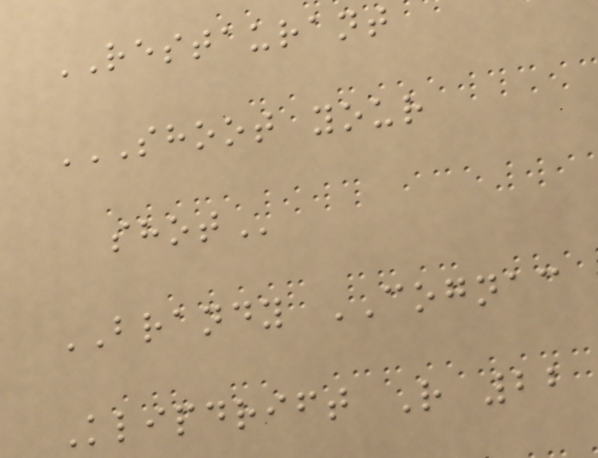RESTAURANT
SHOOT YOUR
SHOT
BRANDY COGNAC
Klipdrift R 22
